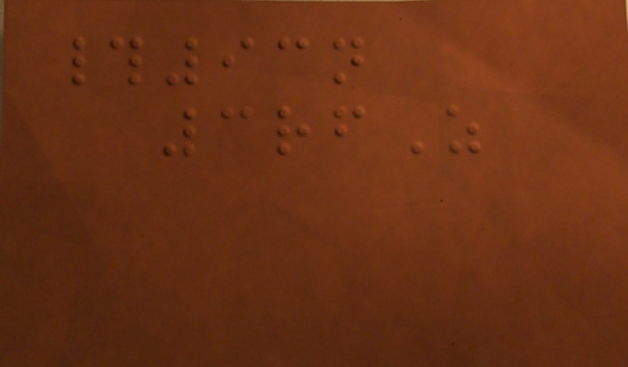#93n
3rfZ
